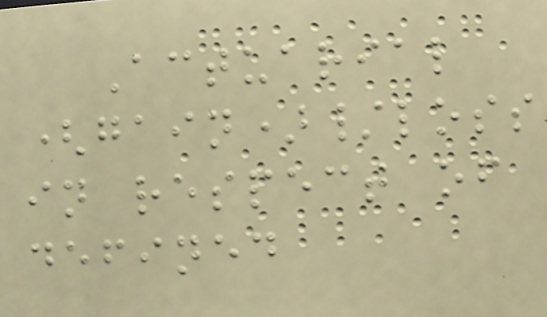Actuarial
(gain)/loss
in respect of
defined
